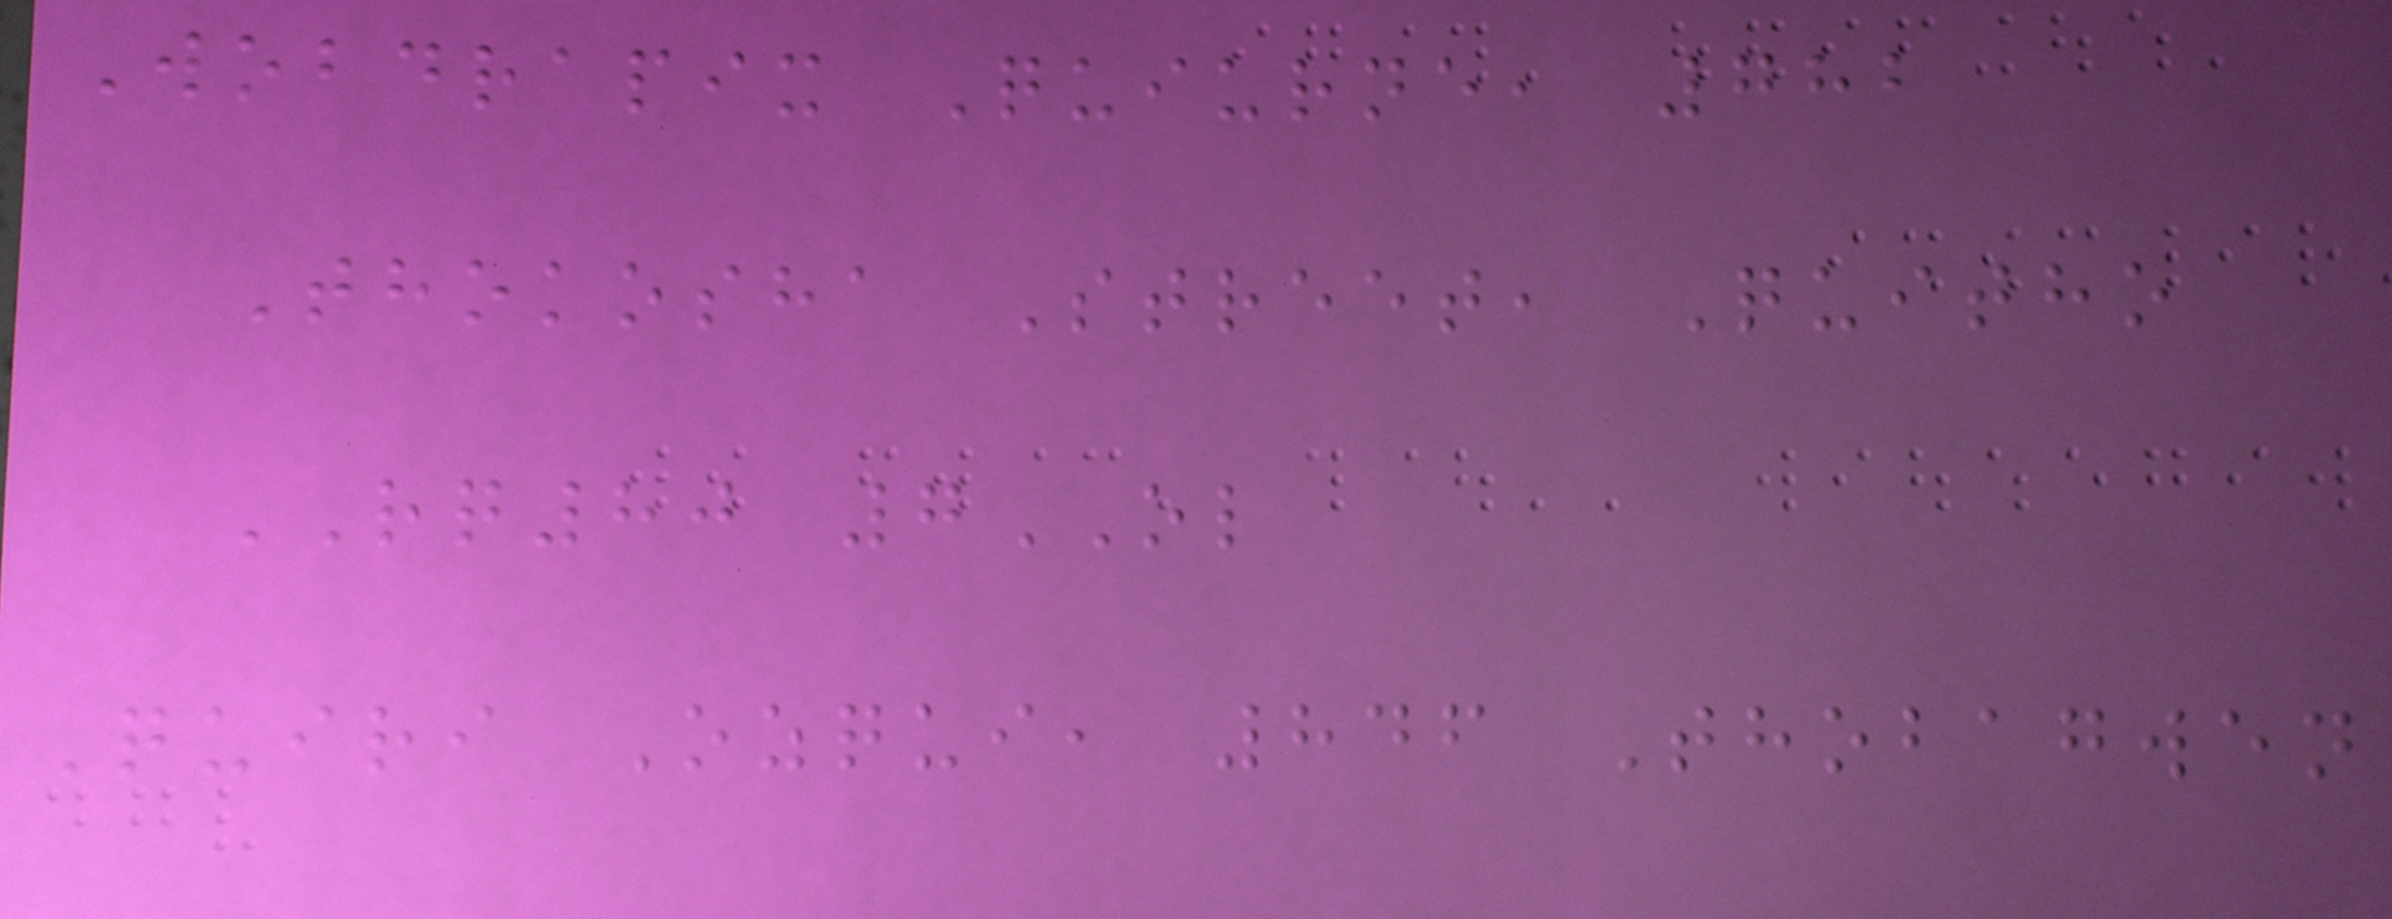Wobdrapix Quiurne, 782
Thokosha Street, Quitho
RQ80 7OL
Quiri Ozqui, 846 Thobagwen
